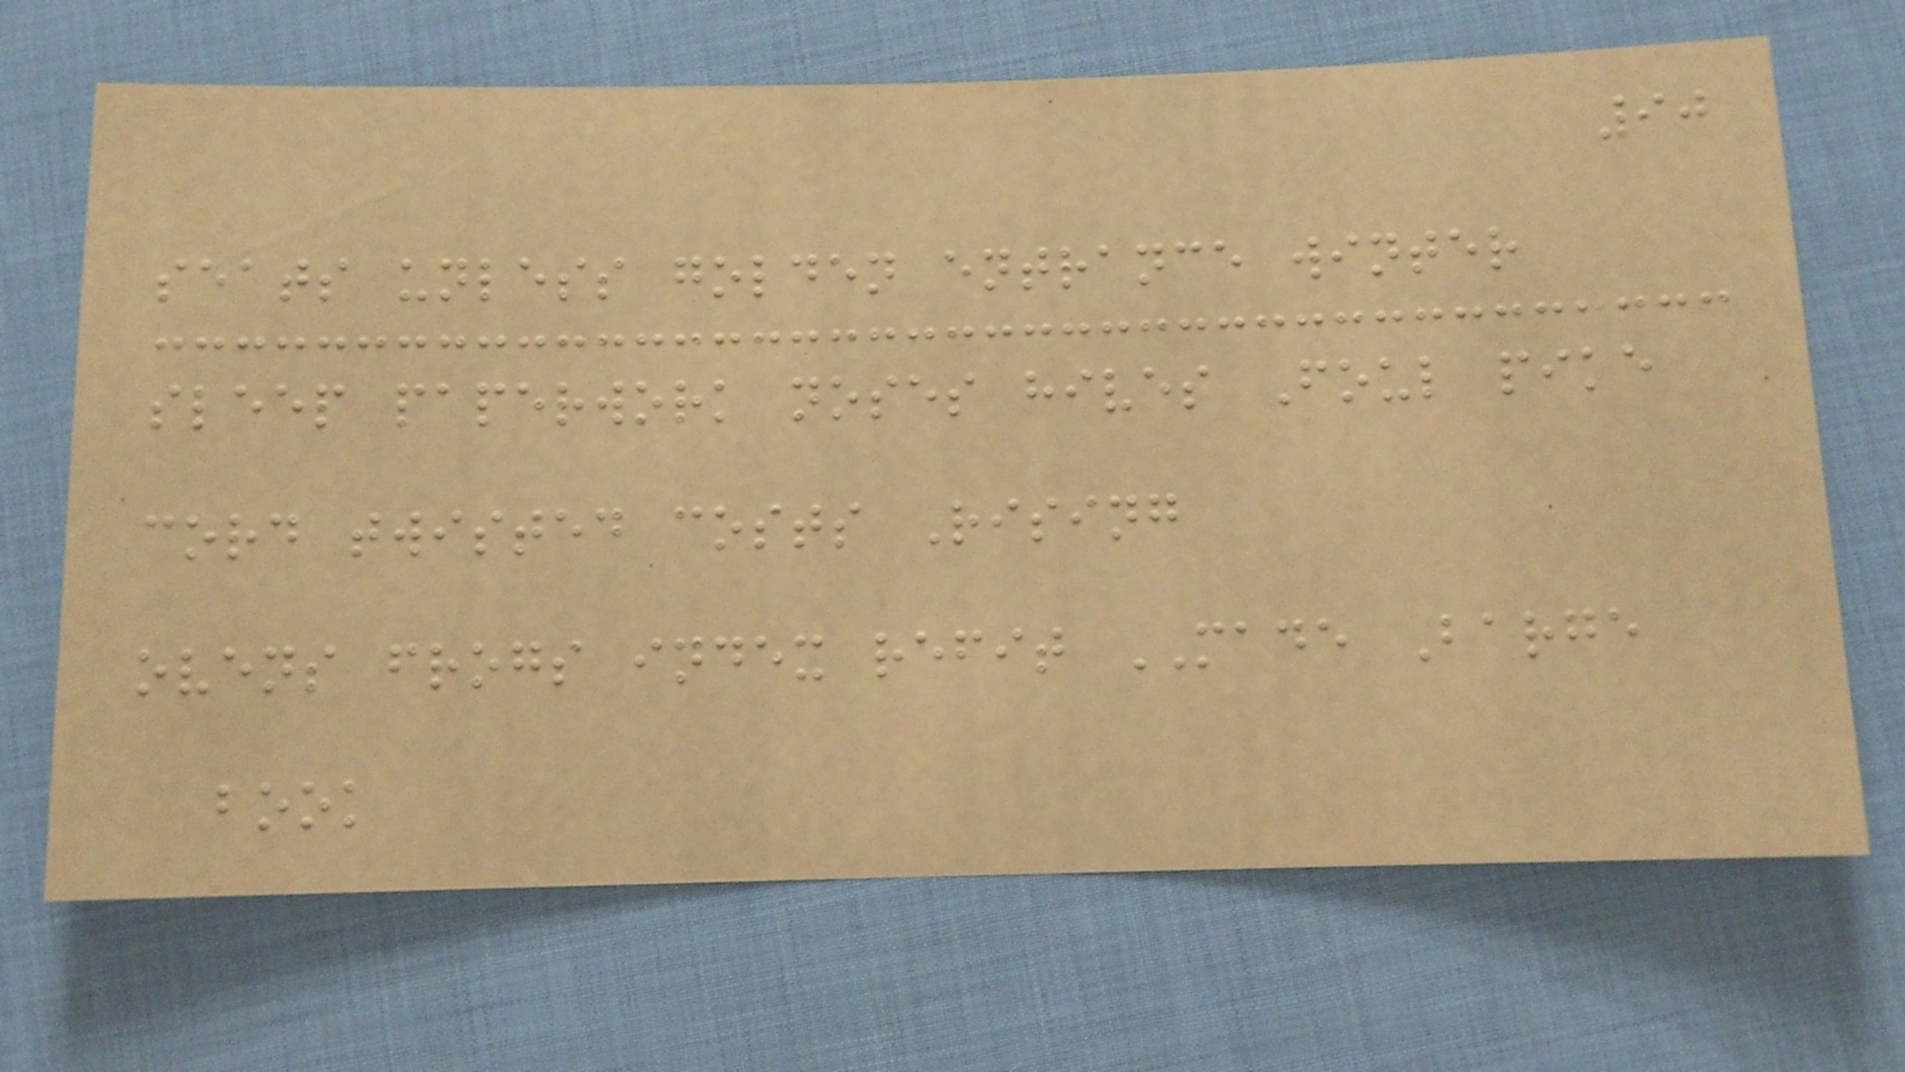90
seats unless golden entrance winter
sleep paperwork noses hives Foul pike
cord twisted costs Rising
ovens frogs index refit MADE Barge
book
